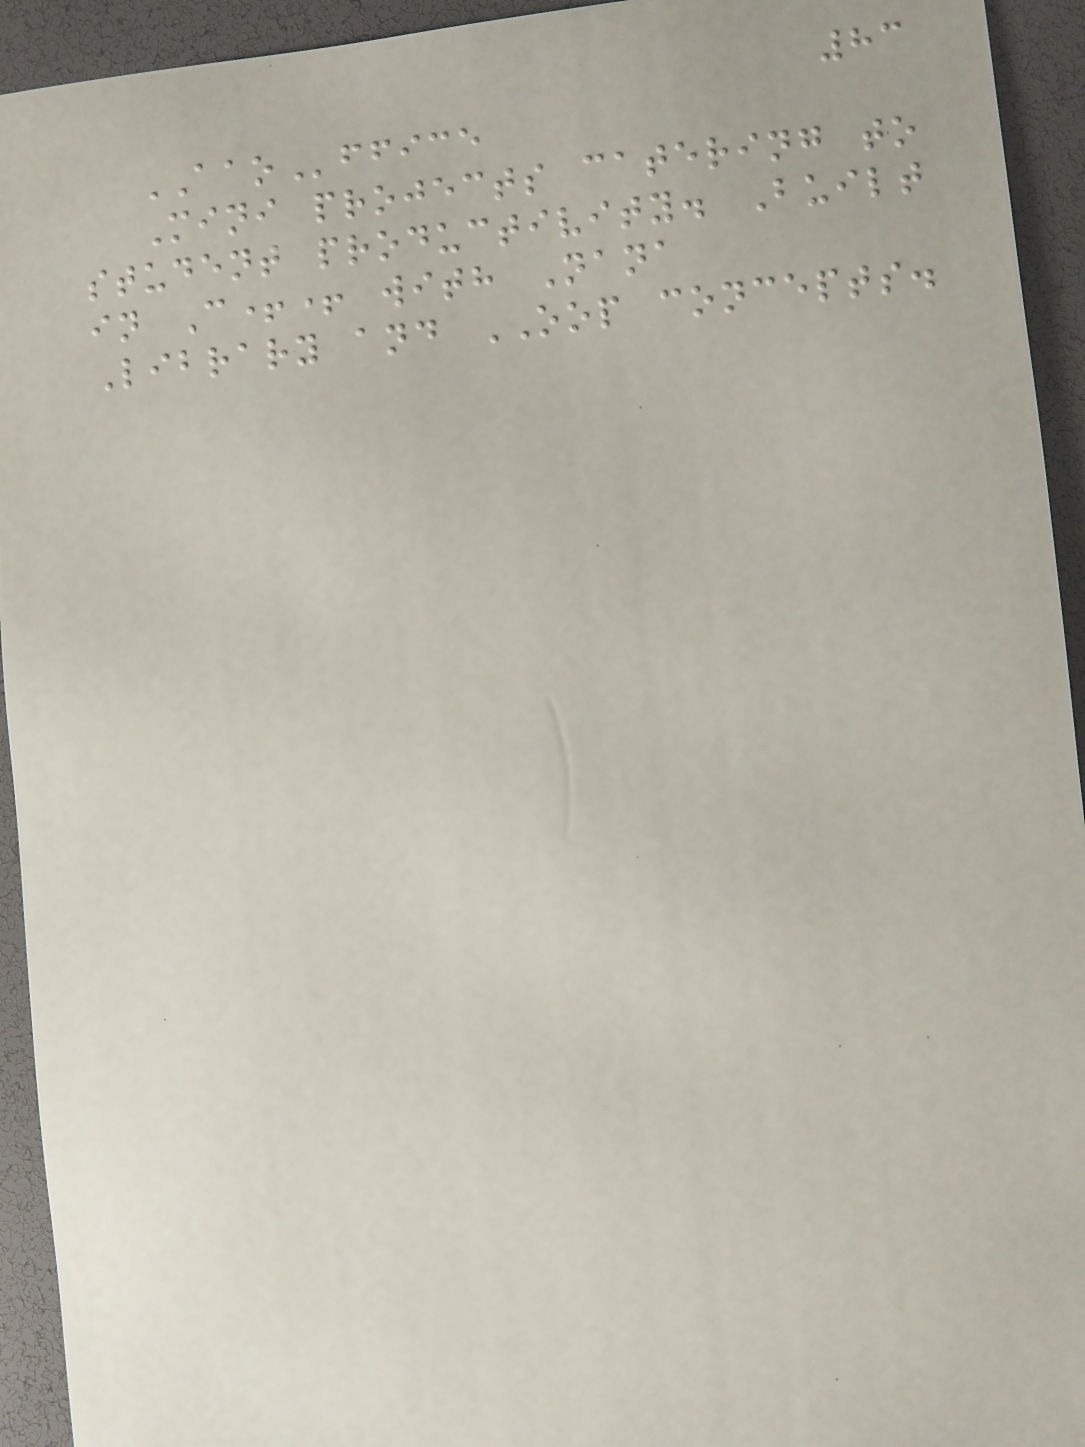83
AAOffice
Mini projects catering to
student productivity. Built
in C++ with Nana
Library and OOP concepts.
